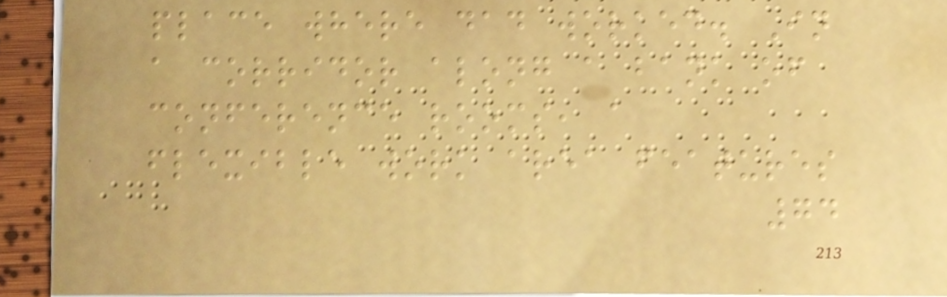place where dad worked. In
a corridor along a bank of
conference rooms, a
flexible work area features
74
